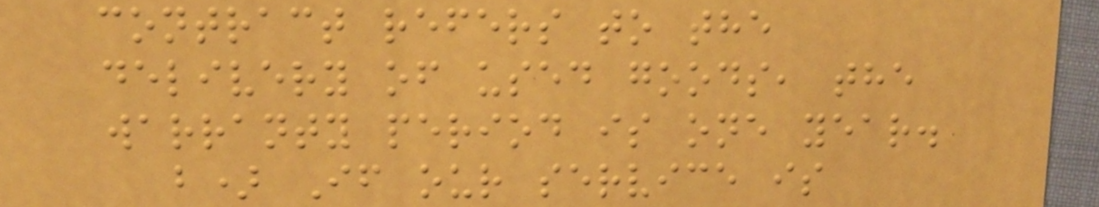contract refers to the
delivery of used goods, the
warranty period is one year.
b) If our service is
